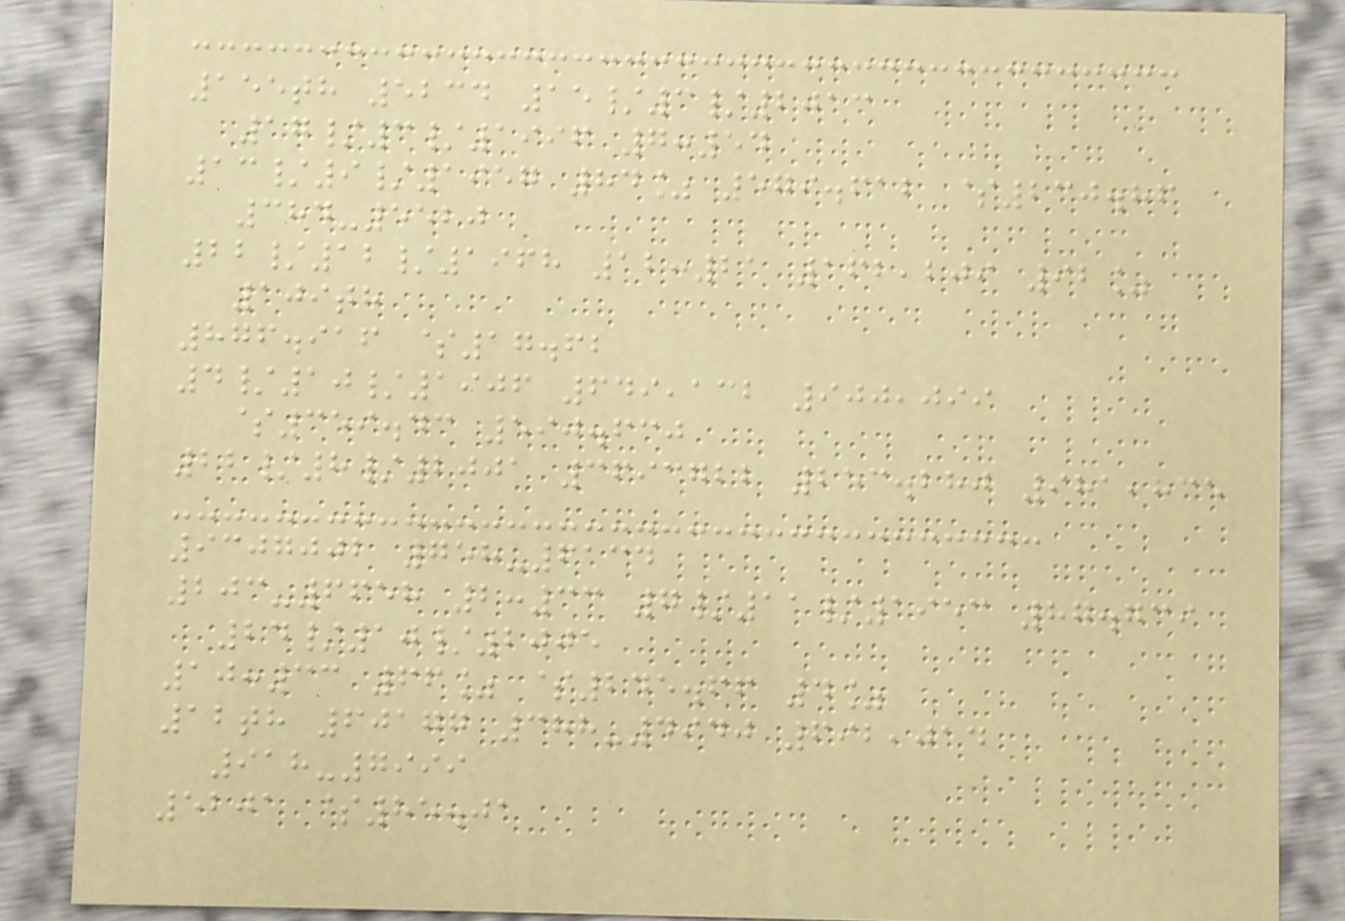155th 5234 15/3/2013
17/3/1996 7:54
13/9/1957 84% 579.612 $230.86
384-5520
22/12/1968 12:21 162,209 92%
109th
876.916 $17.62
4/10/1906 649,132 900,099
$359.43 590.630
22/8/2001 3693722 253.280 981,835
9307002 758-6134
203-6658 2:33 7/11/1953 87.739
24/10/2005
10:33 66% $245.66 4%
12th 60177 388-4940 692,014
918-7999
5201 $85.01
